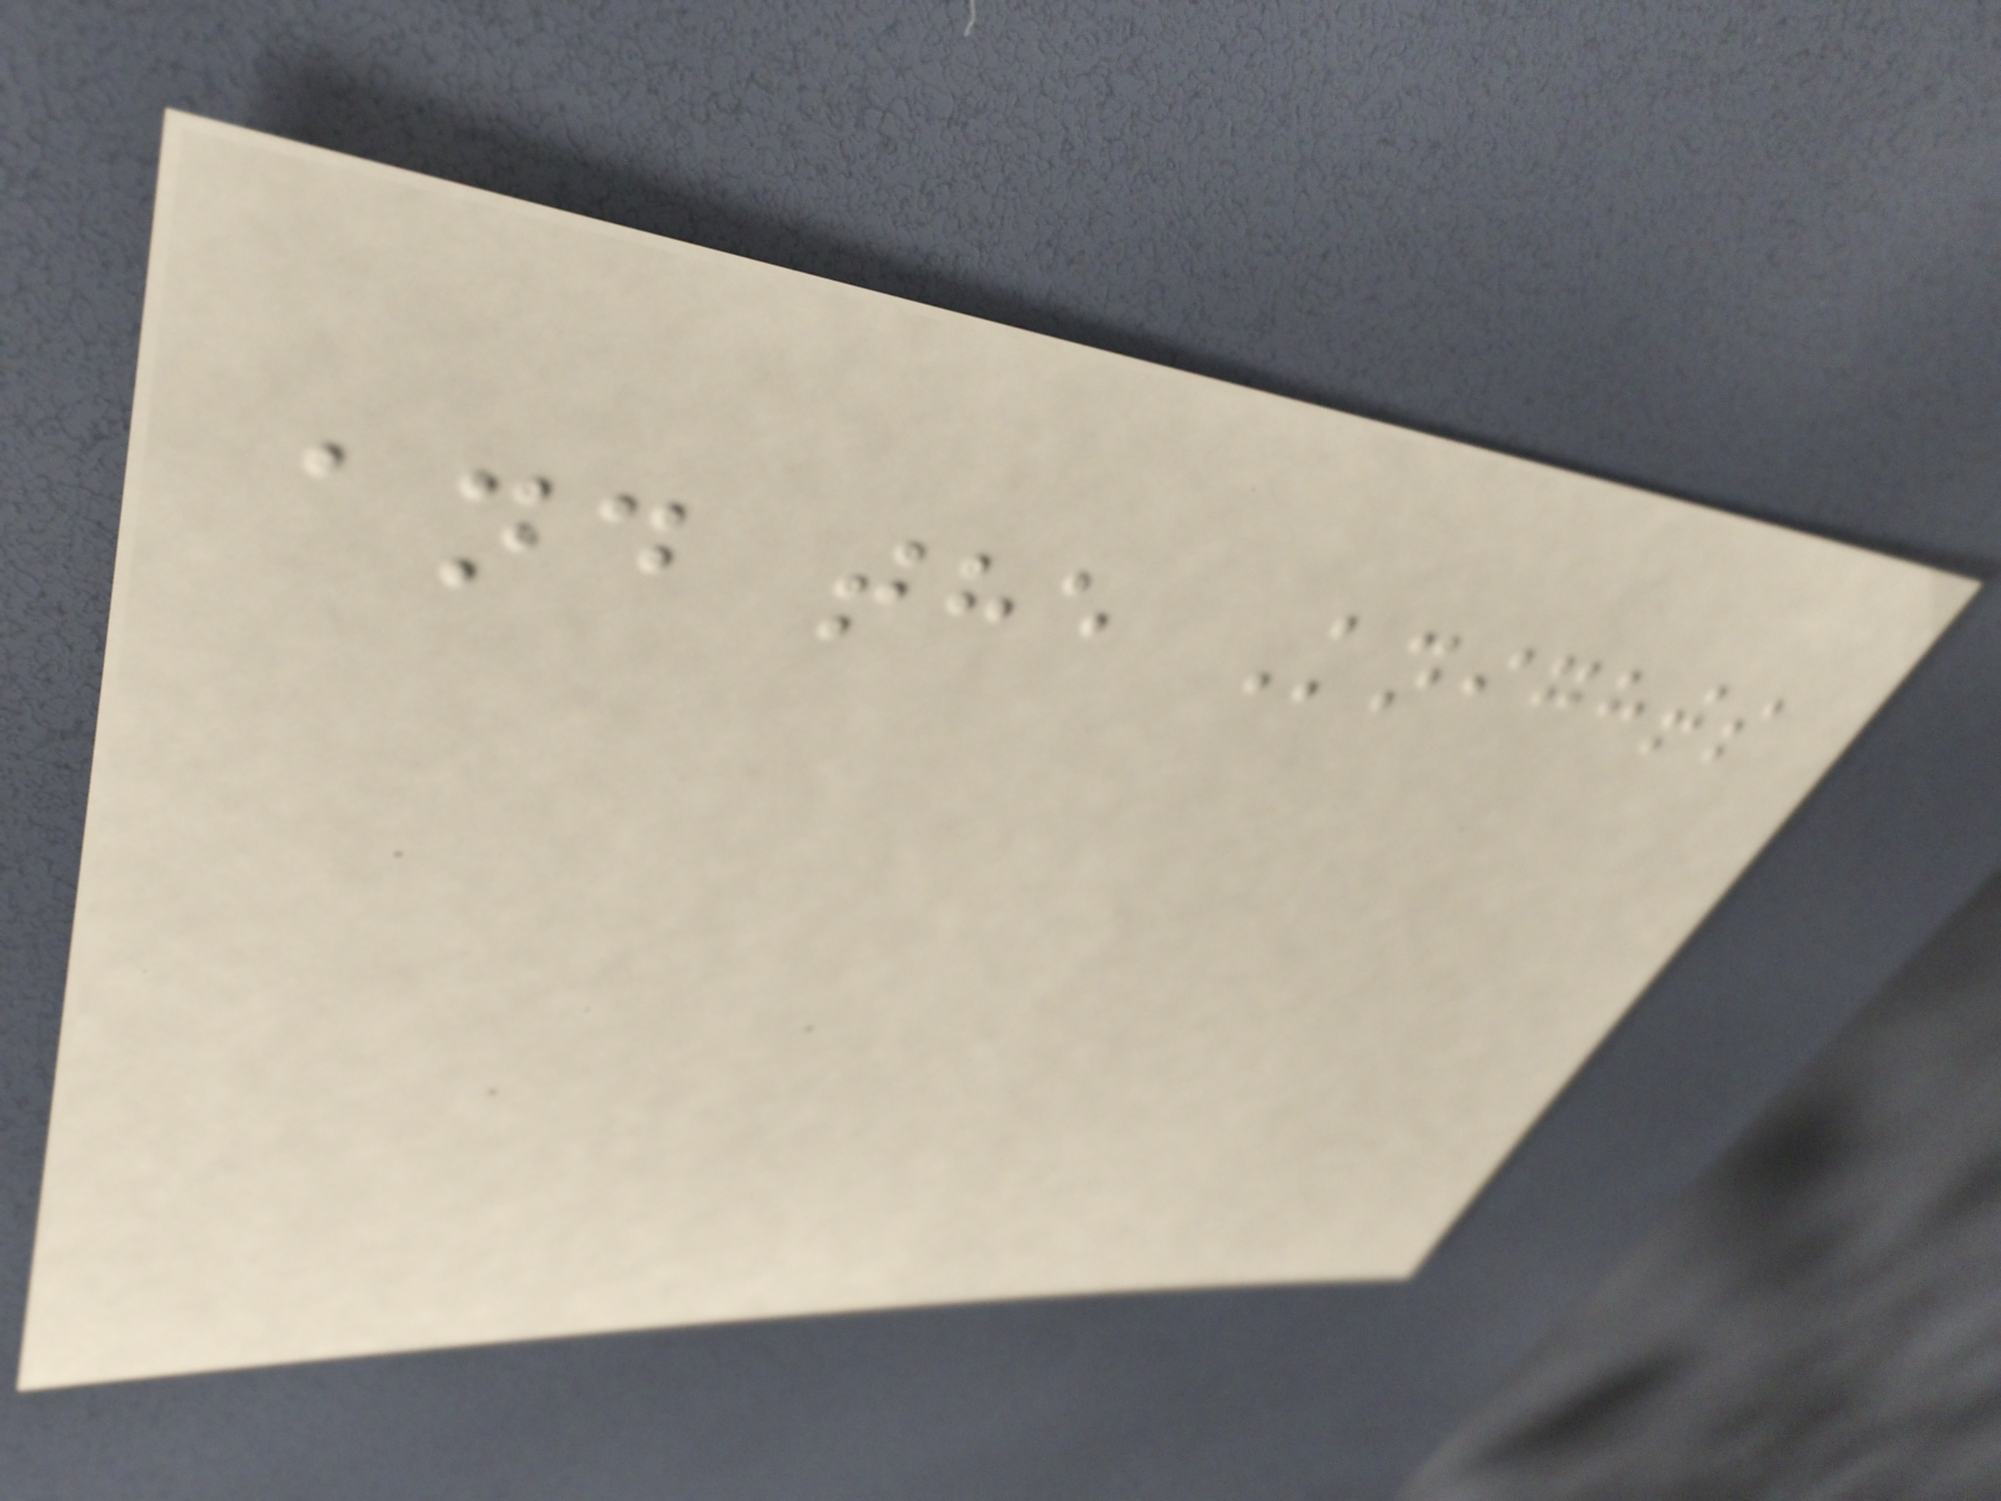and the Knights
